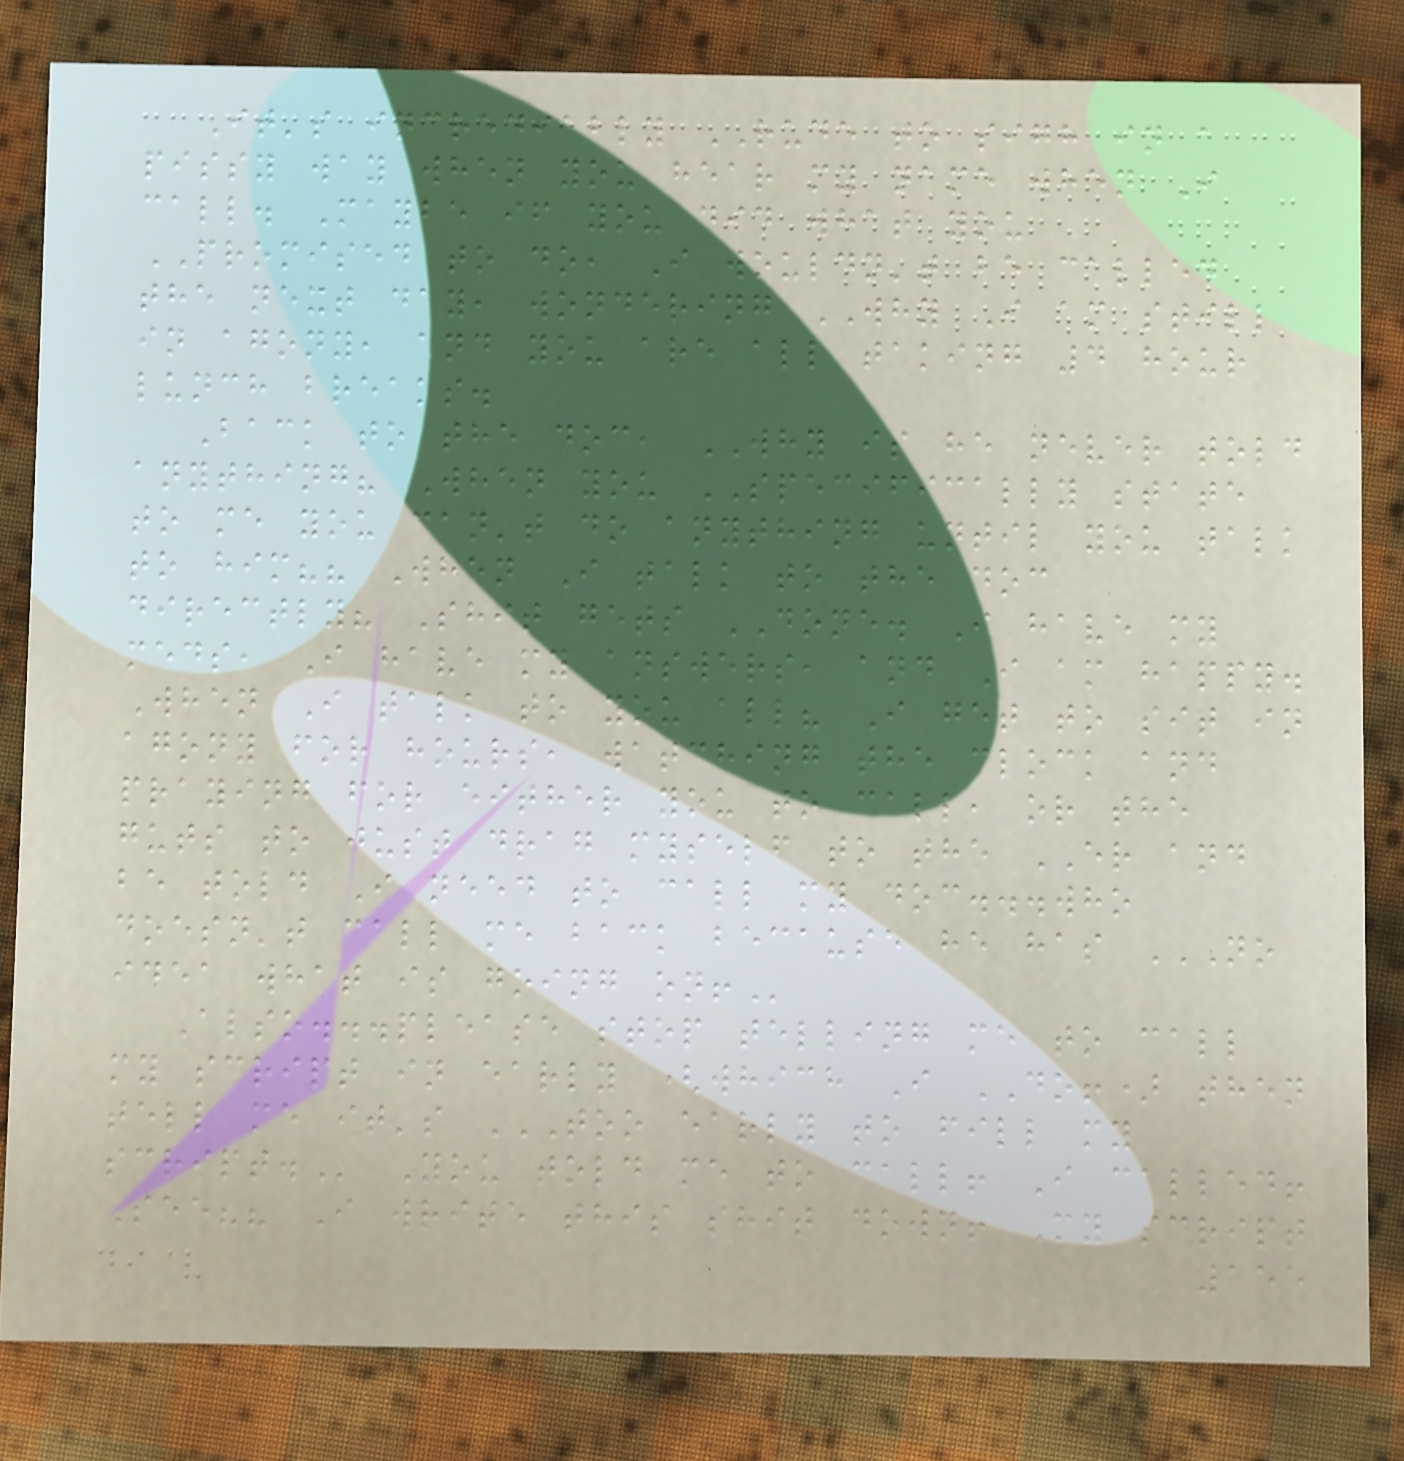It's incrediably RUDE to sigh in a
pissy way when you hear my name when I
call. Maybe if you did what you
PROMISED to do, I wouldn't be called
the next day, wondering WHY I am still
in agony, and you are all taking 4 hour
lunch breaks.
Back to the doc, WHY is he never told
anything? When you SPECIFICALLY state
to me you can't do anything until you talk
to him?? When I talk to the doc
directly? Shit gets DONE. I have my
meds, I have my answers, and I am happy.
When I talk to you all? I get to sit in
agony for hours, watching the clock and
praying for either you to call, or the
guts to just drag myself to the ER and
be told I need to call my doc...who
doesn't call me back because he has NO
IDEA WHAT IS GOING ON!
Also...please stop telling me to call
my script in early (which I DO!) then
tell me it's TOO EARLY TO FILL MY
SCRIPT. You told me to call! I called!
See?? I write this shit down! My script
155
